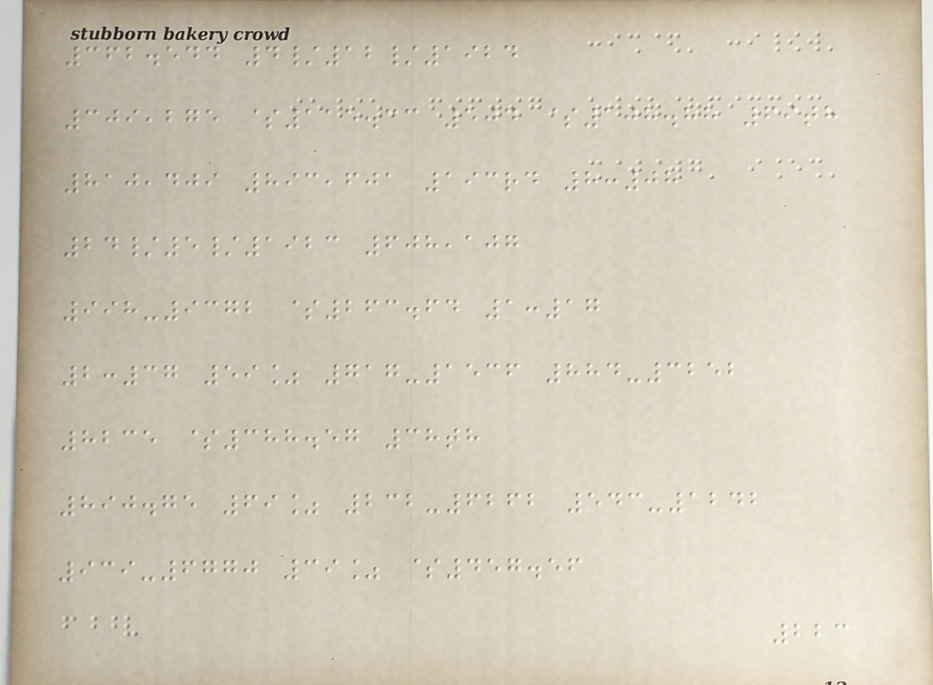362.544 4/12/1924
309,275 $115.33 504 $108.88 69th
810,409 893,601 193rd 8:08
24/5/1923 608,107
998-9372 $263.64 1:17
2:37 59% 717-1536 884-3252
8235 $388.57 38th
890.75 69% 232-6262 543-1242
939-6770 39% $457.56
223
